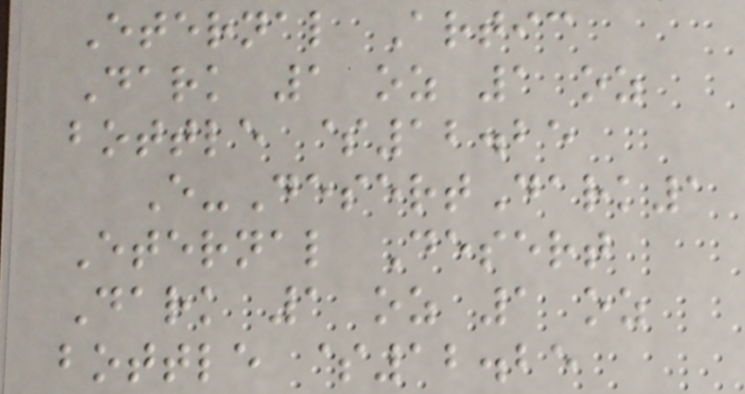Eternal Artic
Dark 1 oz 1 oz
bottle $12.25
E-DesertDark1
Eternal Desert
Dark 1 oz 1 oz
bottle $12.25
